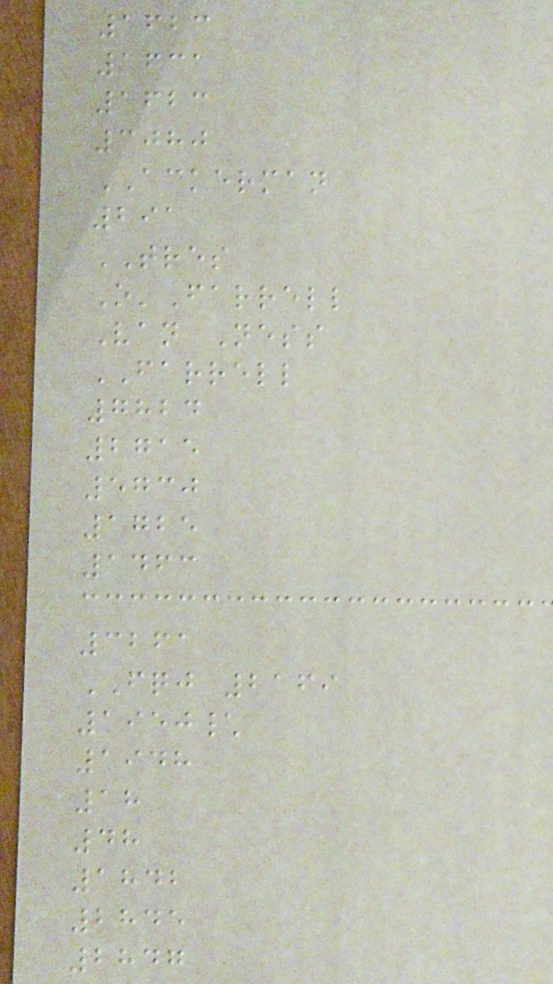1623
1631
1623
3080
ACKERMAN
291
TRES
O'Farrell
Van Ness
FARRELL
7824
2715
5730
1725
1463
3261
FQJ 2169
1950\
1948
18
48
1842
2845
2847
